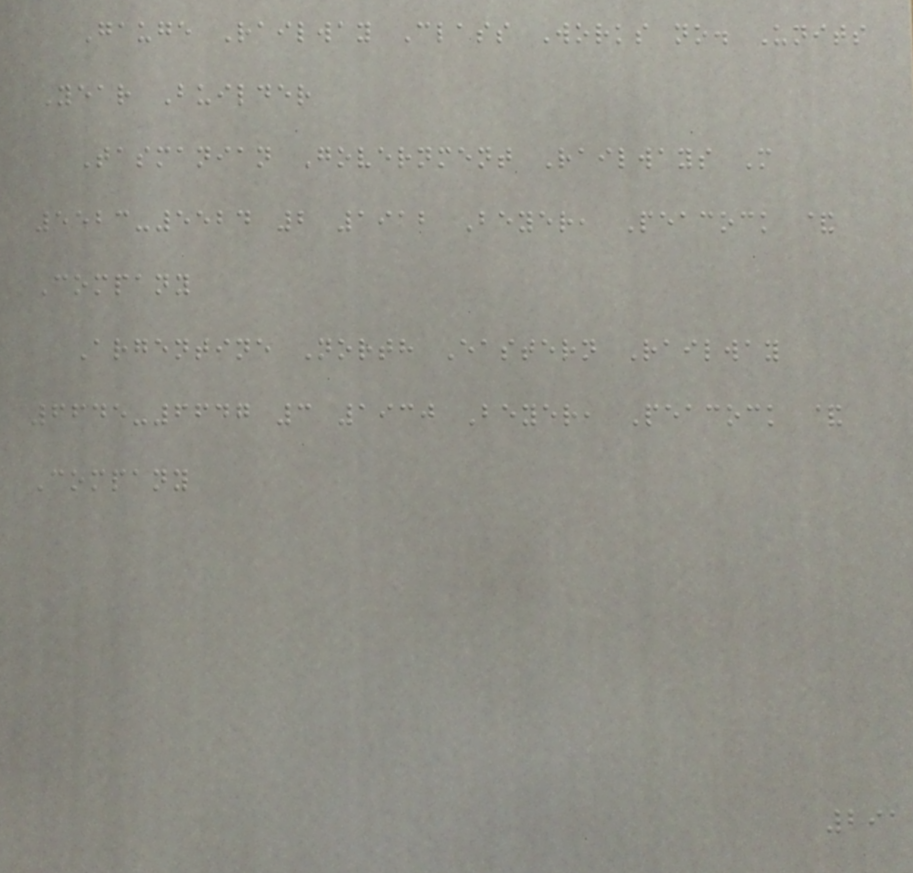Gauge Railway Class Works no. Units
Year Builder
Tasmanian Government Railways M
5523-5524 2 1912 Beyer, Peacock &
Company
Argentine North Eastern Railway
6645-6647 3 1930 Beyer, Peacock &
Company
291
